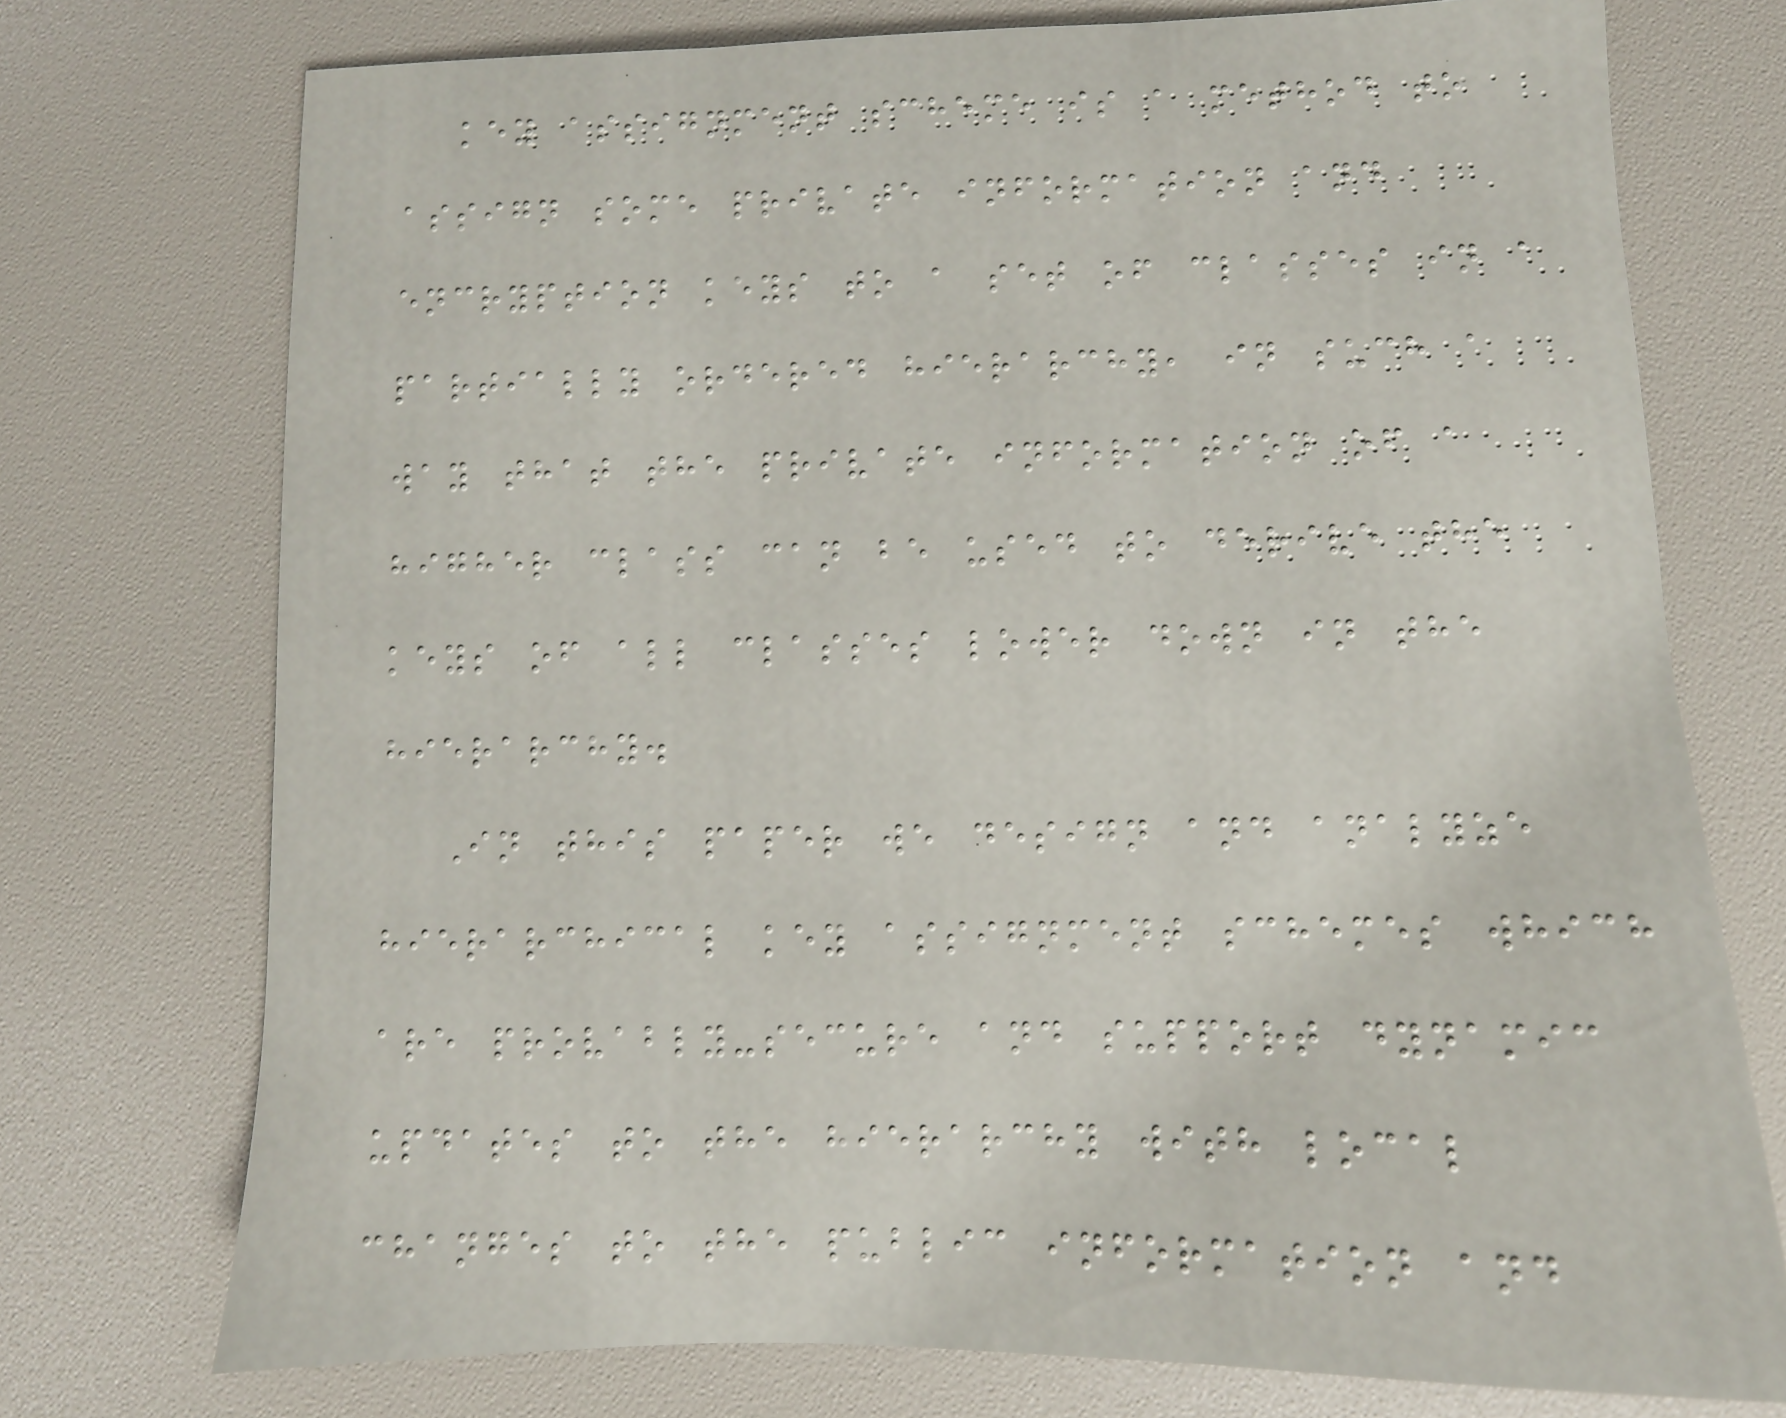key assignment scheme is a method to
assign some private information and
encryption keys to a set of classes in a
partially ordered hierarchy, in such a
way that the private information of a
higher class can be used to derive the
keys of all classes lower down in the
hierarchy.
In this paper we design and analyze
hierarchical key assignment schemes which
are provably-secure and support dynamic
updates to the hierarchy with local
changes to the public information and
